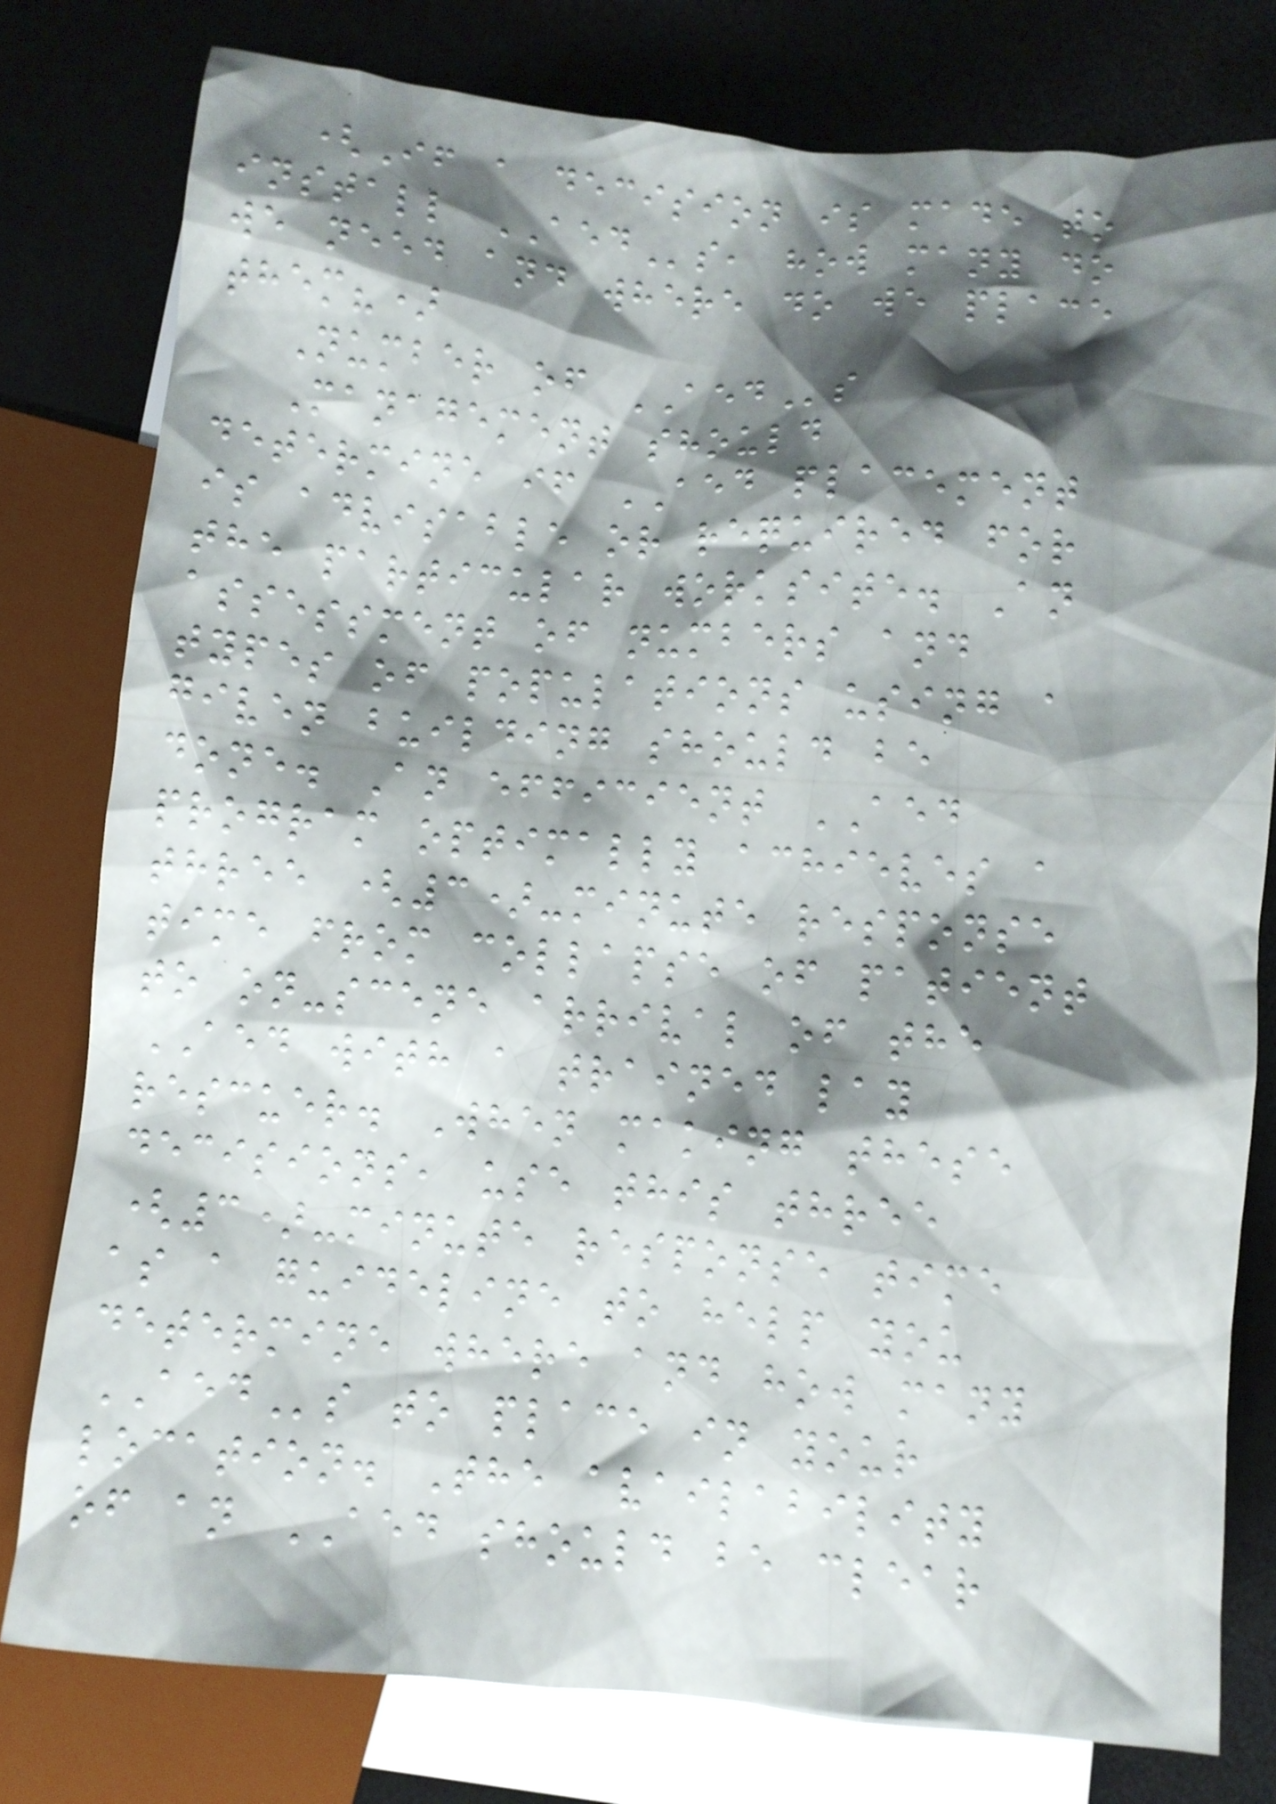(If a decision is made to
install AEDs, how many do
we need and where do we place
them?)
Number of AEDs
Management should
determine if AED placement
is advisable or required for
the particular worksite. An
assessment of numbers and
types of populations using a
given building should be
done. An efficient AED
program optimally achieves a
three (3)-minute response
time from collapse of patient
to on-scene arrival of the
AED with a trained lay
rescuer. When making these
decisions, use this three
(3)-minute response time
as a guideline to help you
determine where and how many
AEDs to place in your
location. The availability
of an AED should be clear
